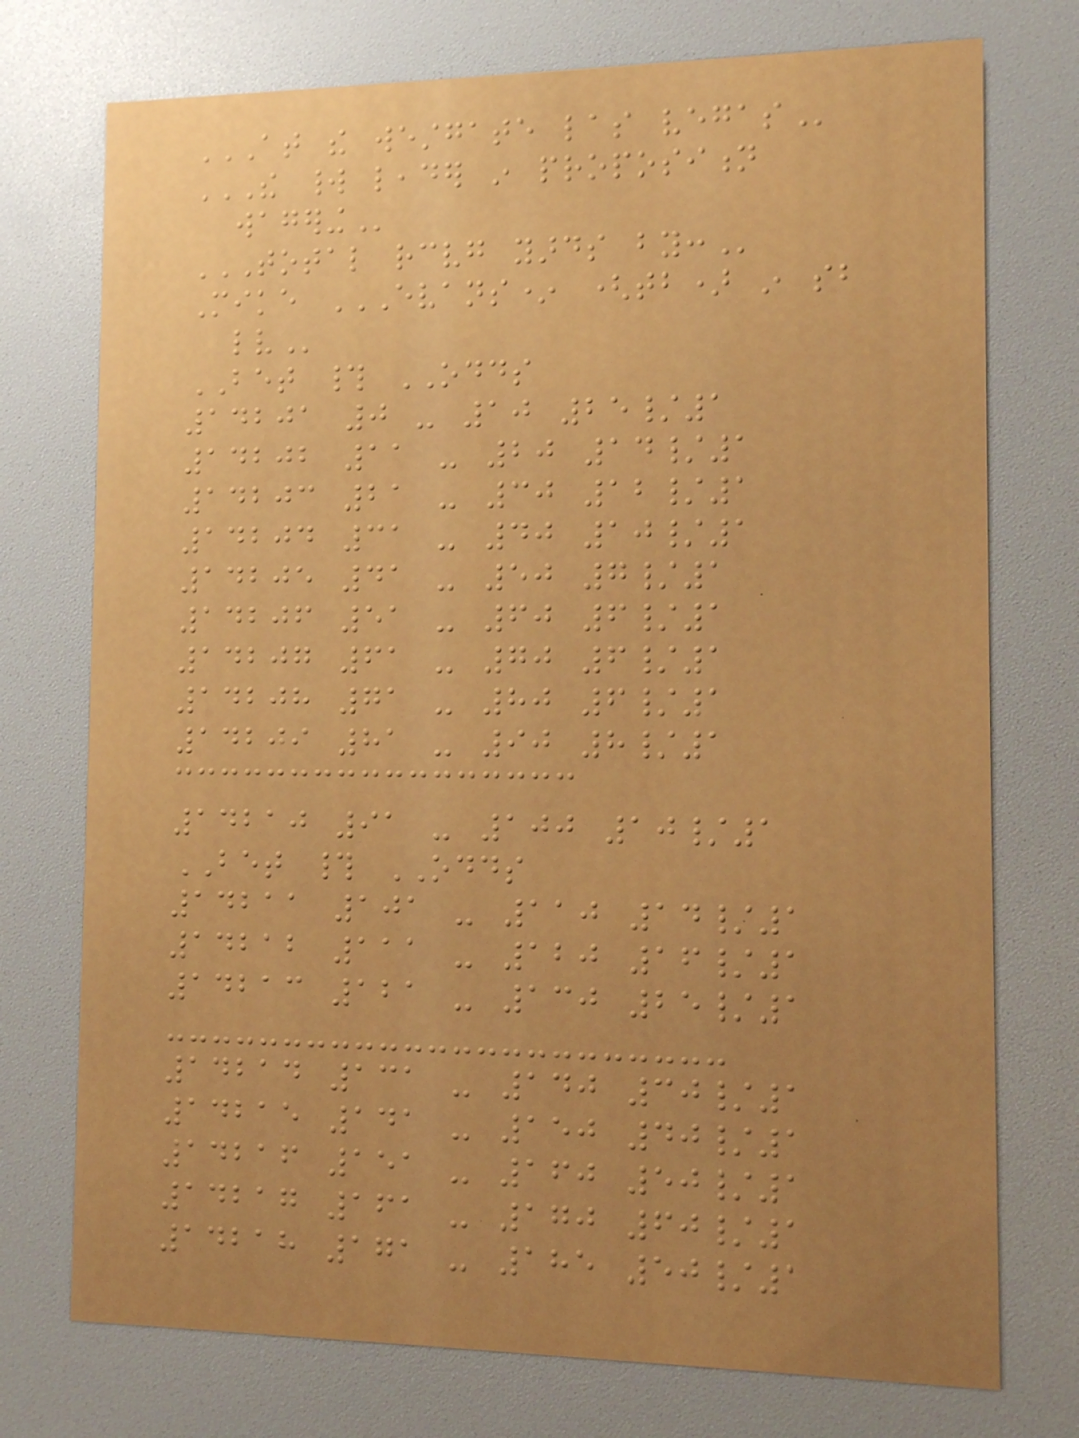AT THE WESTGATE LAS VEGAS
THE WORLD LEADER IN PROPOSITION
WAGERING
TOTAL RECEIVING YARDS BY:
Mike EVANS* (TB) IN SB
LV
BET # ODDS
14201 0 - 10 25/1
14202 11 - 20 14/1
14203 21 - 30 12/1
14204 31 - 40 10/1
14205 41 - 50 7/1
14206 51 - 60 6/1
14207 61 - 70 6/1
14208 71 - 80 6/1
14209 81 - 90 8/1
14210 91 - 100 10/1
BET # ODDS
14211 101 - 110 14/1
14212 111 - 120 16/1
14213 121 - 130 25/1
14214 131 - 140 30/1
14215 141 - 150 40/1
14216 151 - 160 50/1
14217 161 - 170 60/1
14218 171 - 185 50/1
